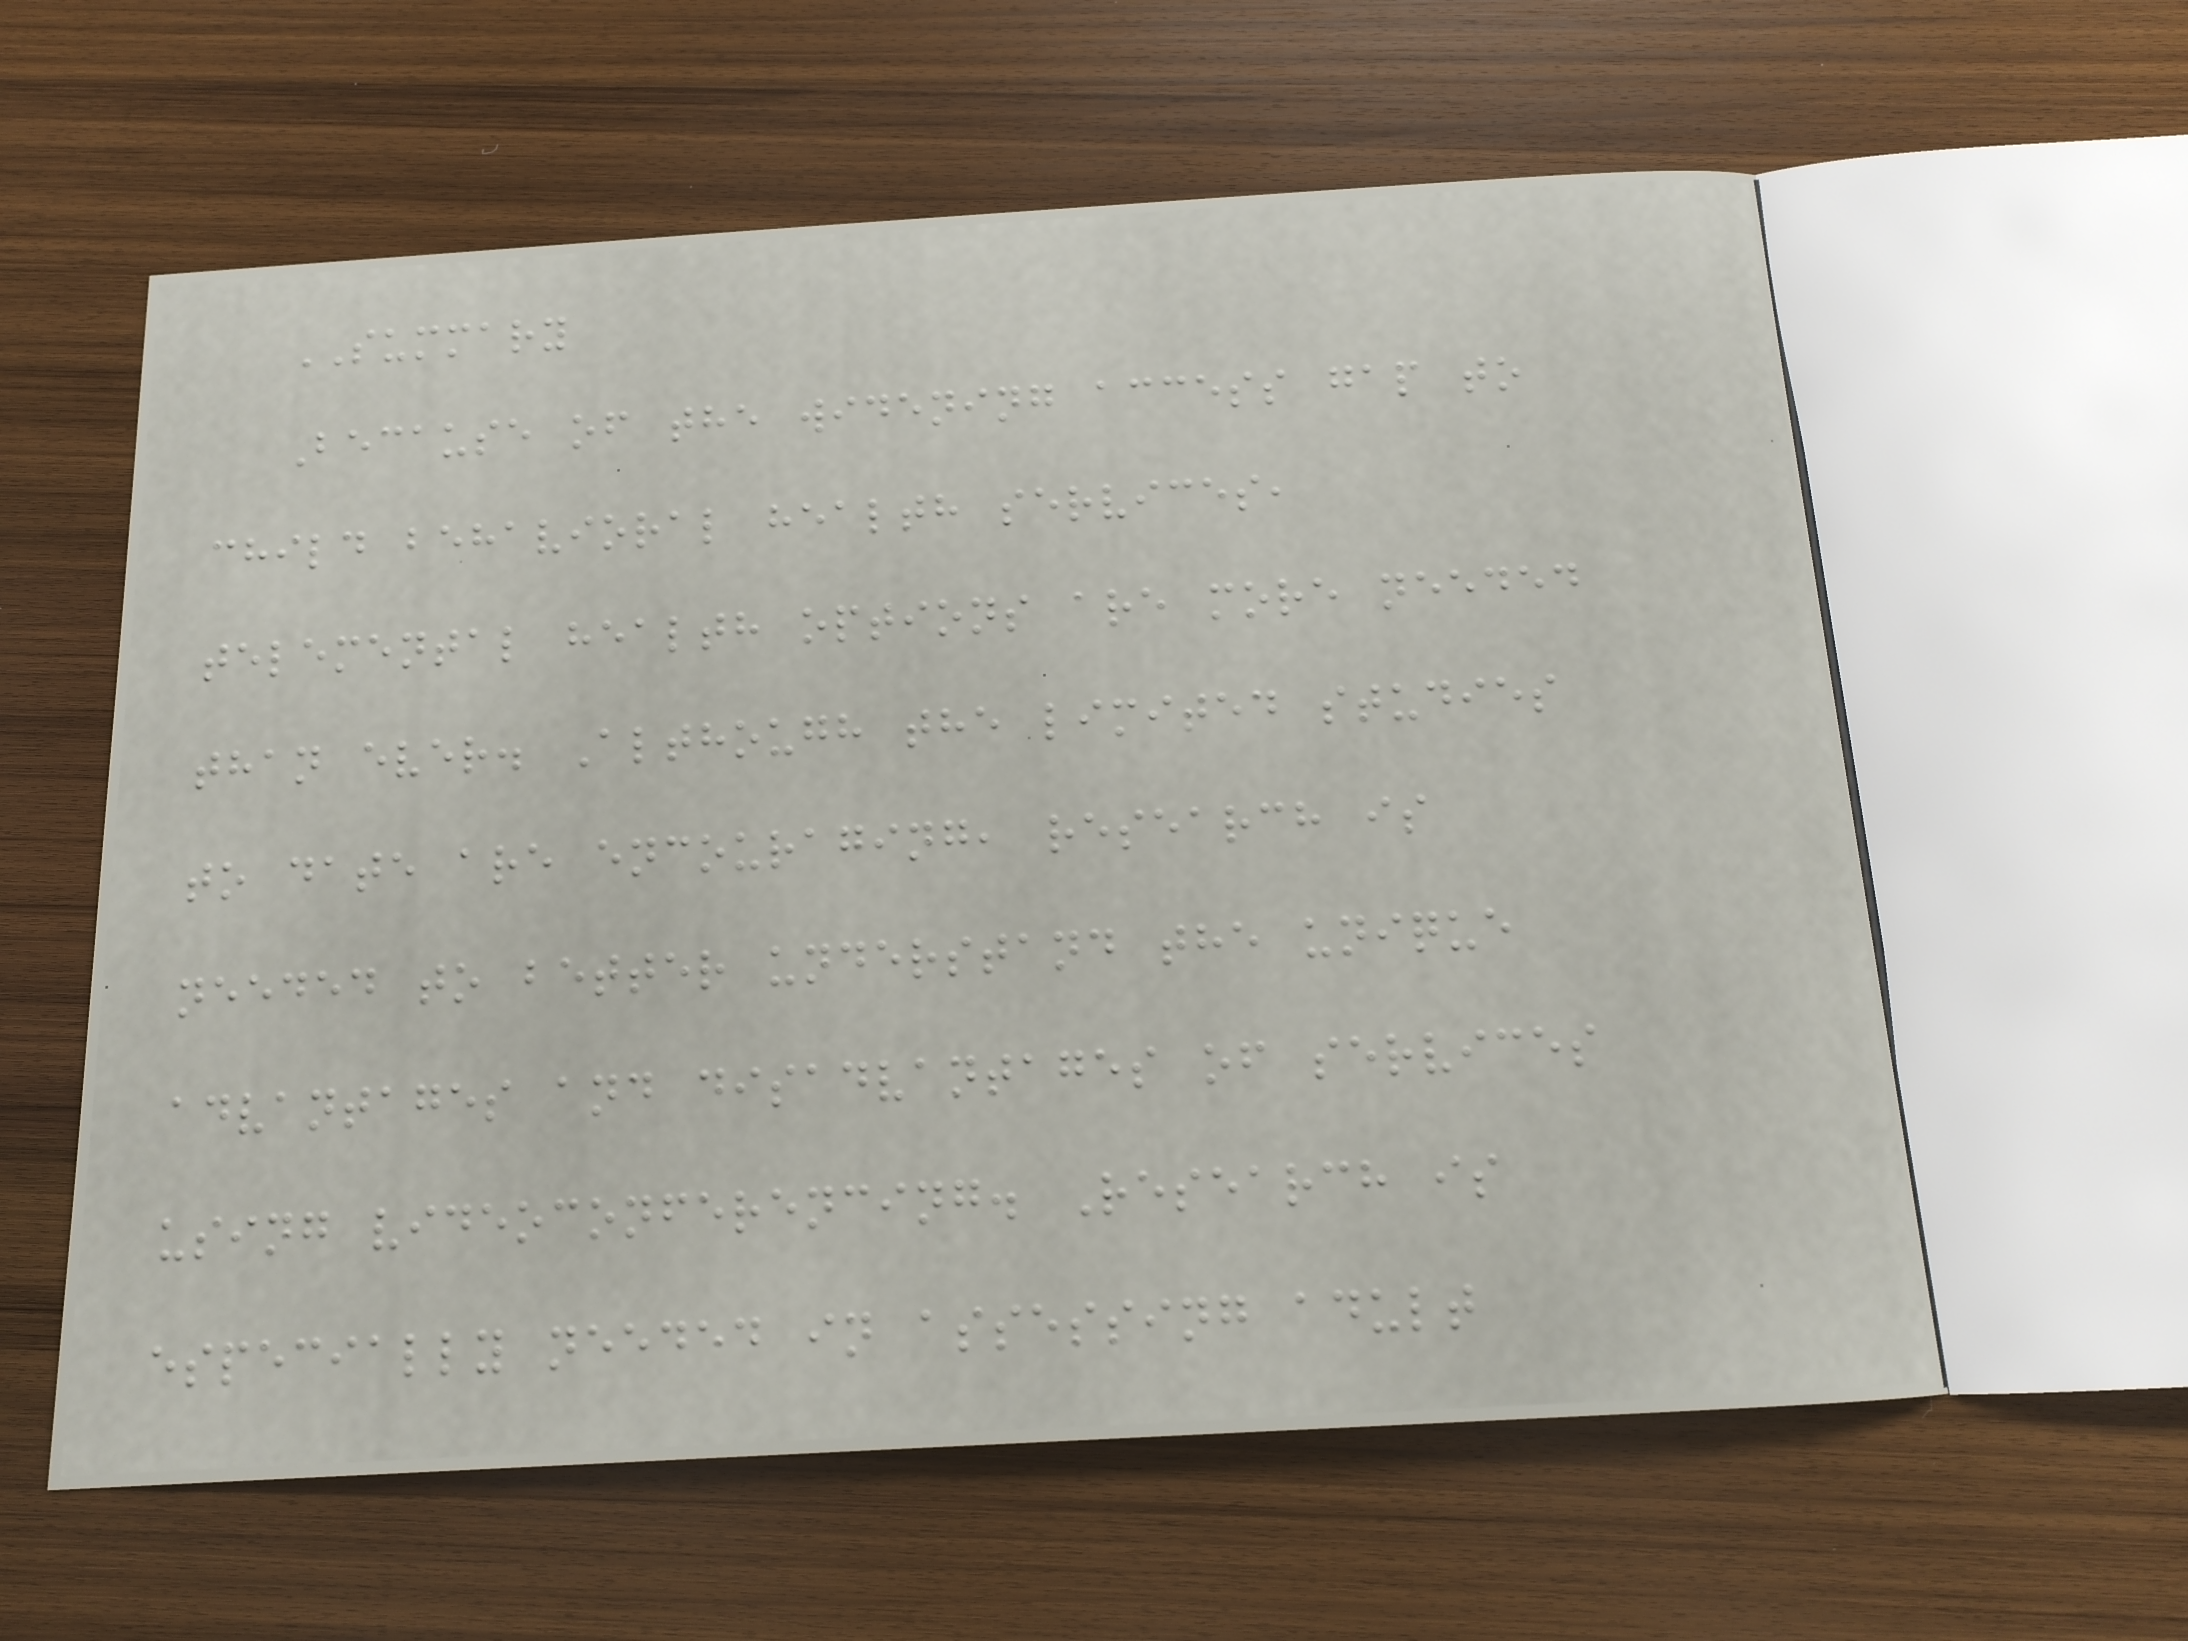SUMMARY
Because of the widening access gap to
child behavioral health services,
telemental health options are more needed
than ever. Although the limited studies
to date are encouraging, research is
needed to better understand the unique
advantages and disadvantages of services
using videoconferencing. Research is
especially needed in assessing adult
